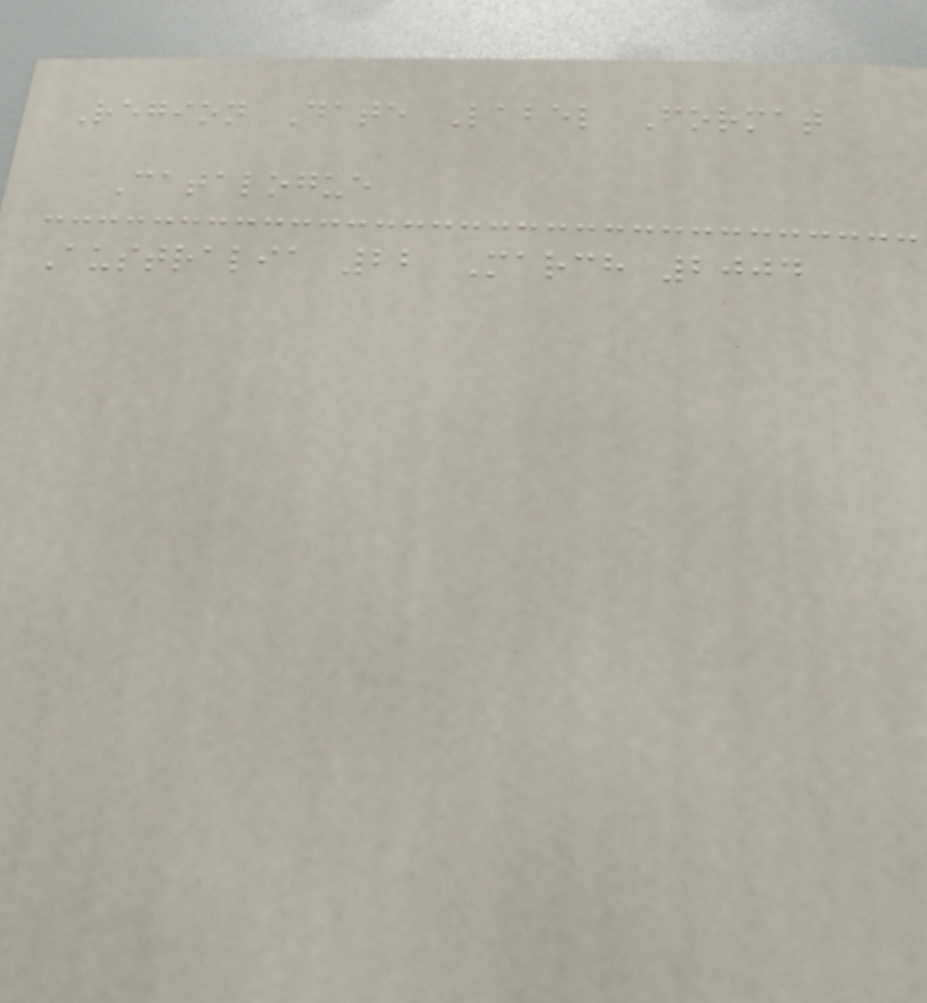Region Date Label Format
Catalogue
Australia 22 March 2004
